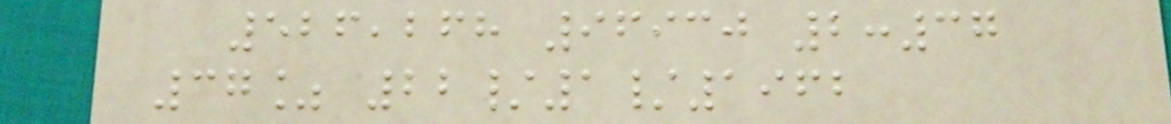526,268 96930 2:37
37% 22/1/1962
